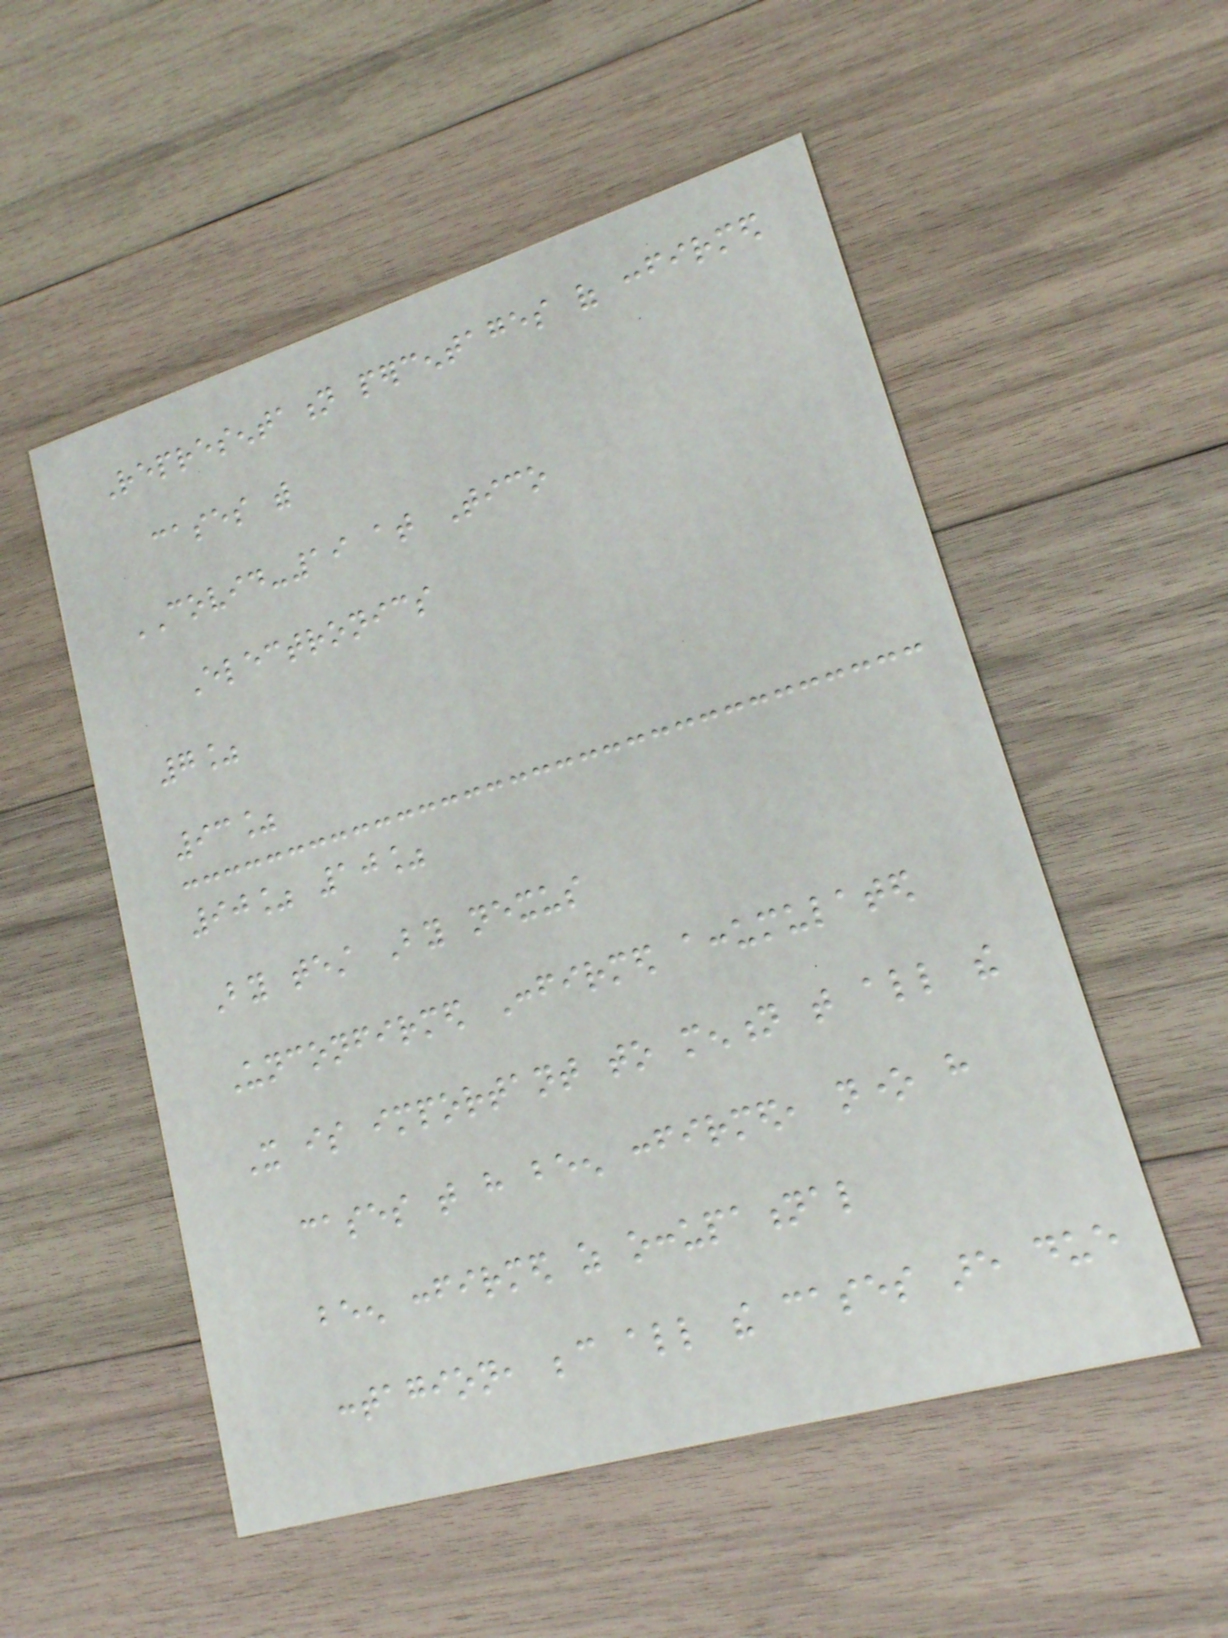Representation percentages of confirmed
cases with
COVID-19 at Tico
Electronics
7%
93%
90% 10%
By test By nexus
Unconfirmed Confirmed accumulated
It is important to mention that all the
cases that have been confirmed, none have
been confirmed as occupational
contagion, because all the cases are due
